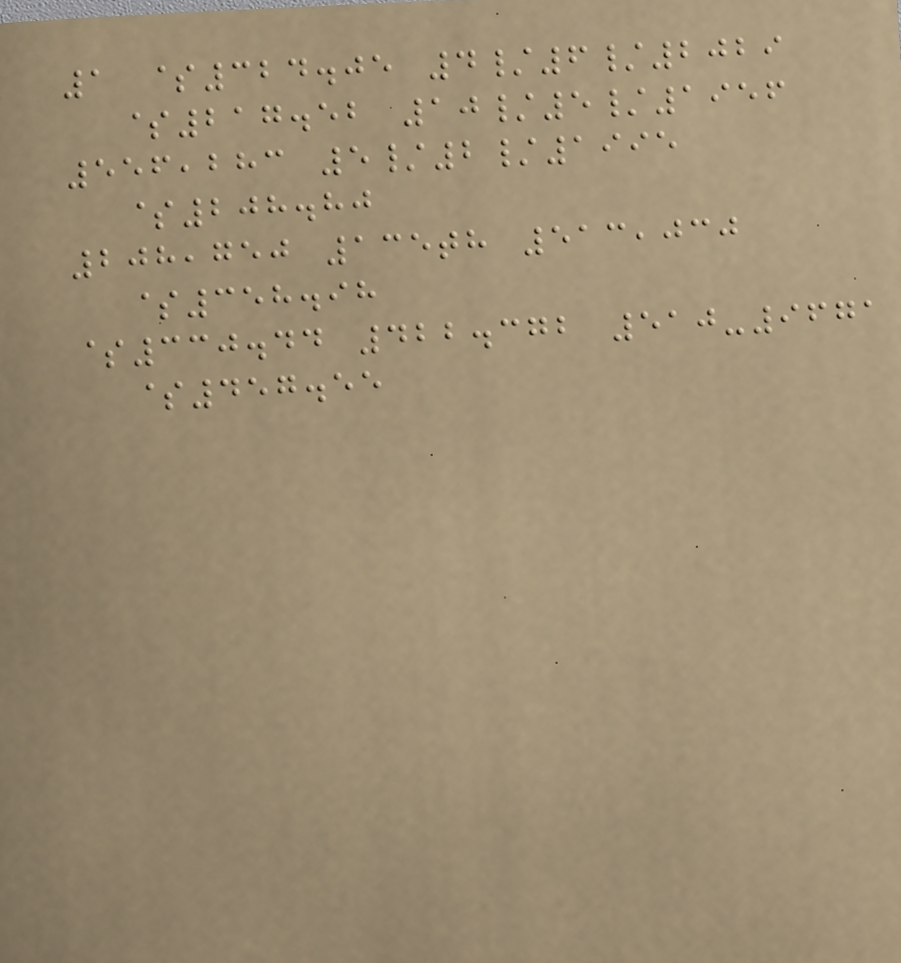1 $324.05 4/6/2029
$217.52 10/5/1956
556,283 5/2/1995
$208.80
208,750 135th 513,030
$358.98
$330.44 422.372 510-9671
$457.55
